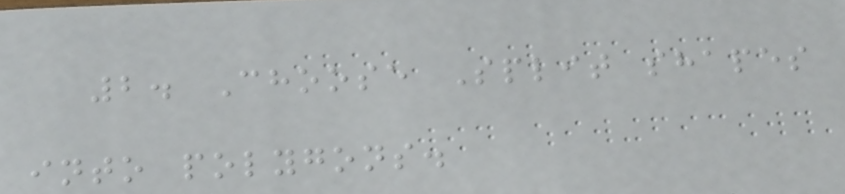2. Choose Split shapes
into polygons.
